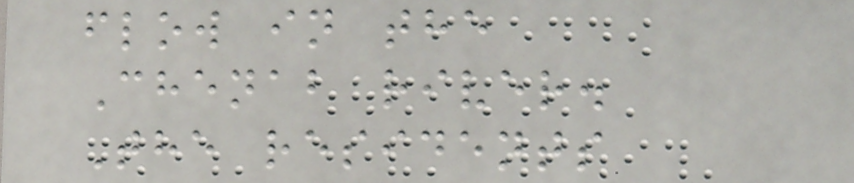flow in the
Chenab river.
The residents
